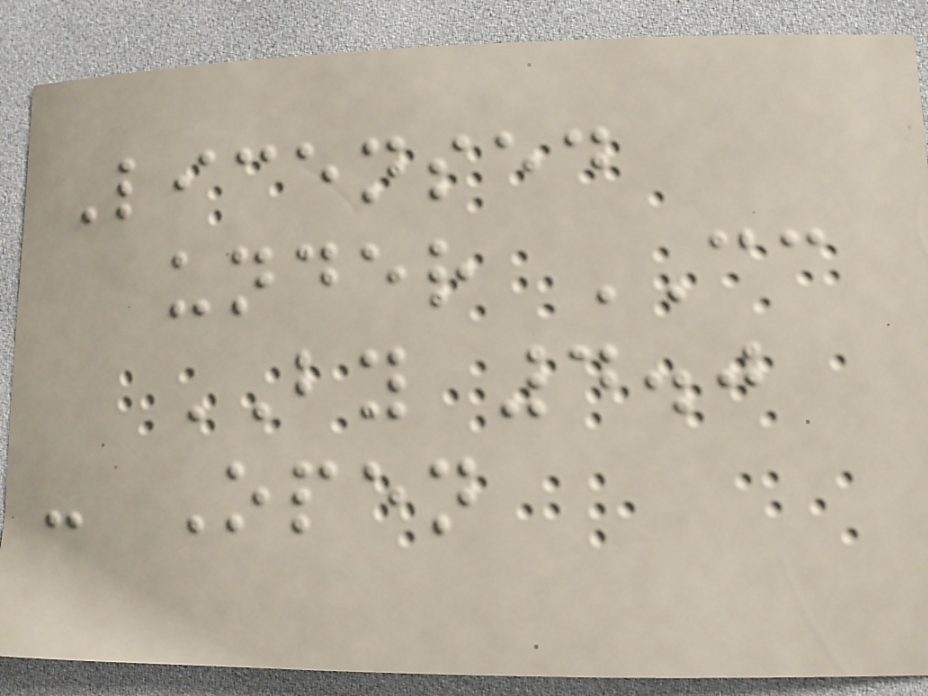Licensed
under CC
BY 4.0
- Open
